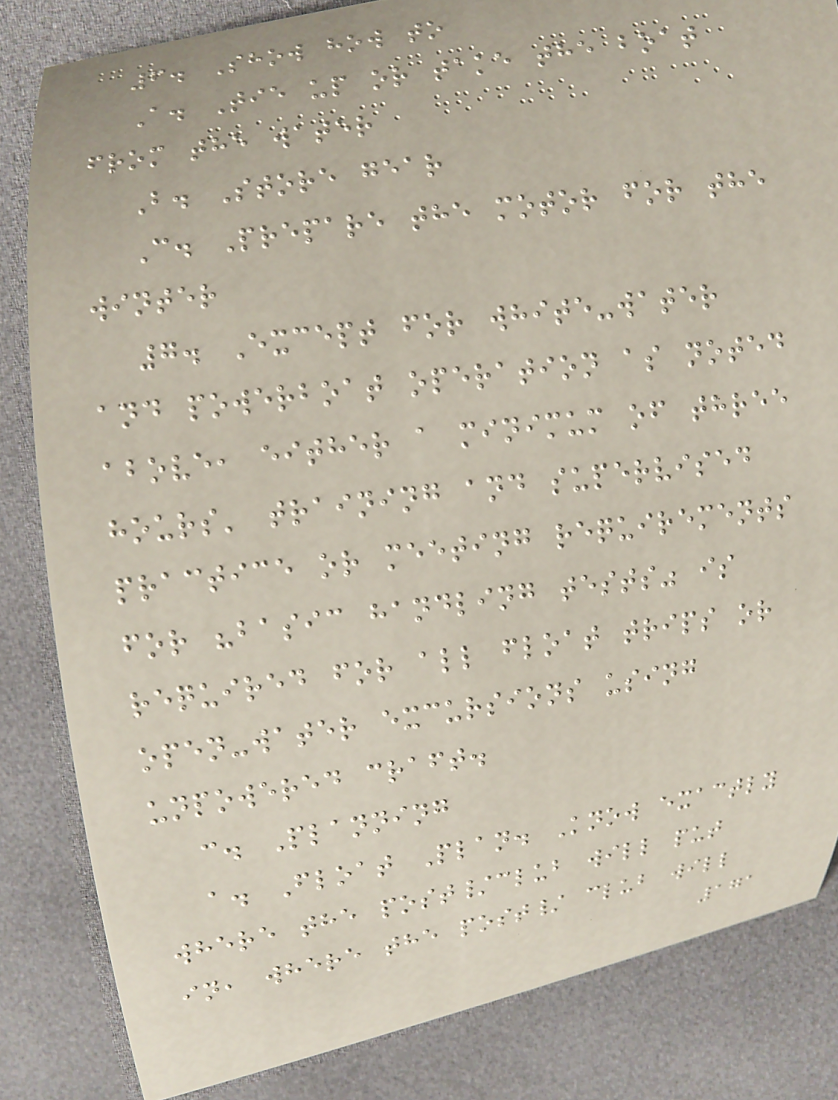6. Show how to
A. Tie up or take the boat
from the water
B. Store gear
C. Prepare the motor for the
winter
7. Except for white-water
and powerboat operation as noted
above, either a minimum of three
hours' training and supervised
practice or meeting requirements
for "basic handling tests" is
required for all float trips or
open-water excursions using
unpowered craft.
c. Planning
a. Float Plan. Know exactly
where the post/club will put
in, where the post/ club will
171
